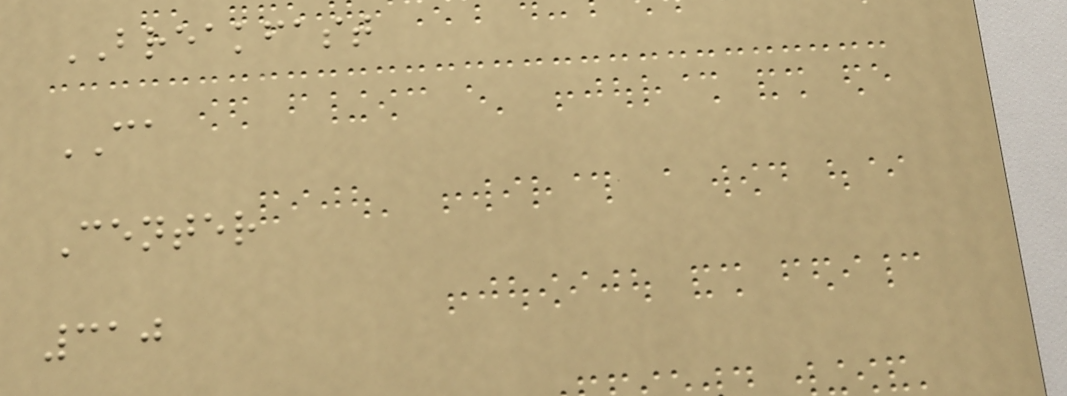BREAKFAST
CA
Center
310
